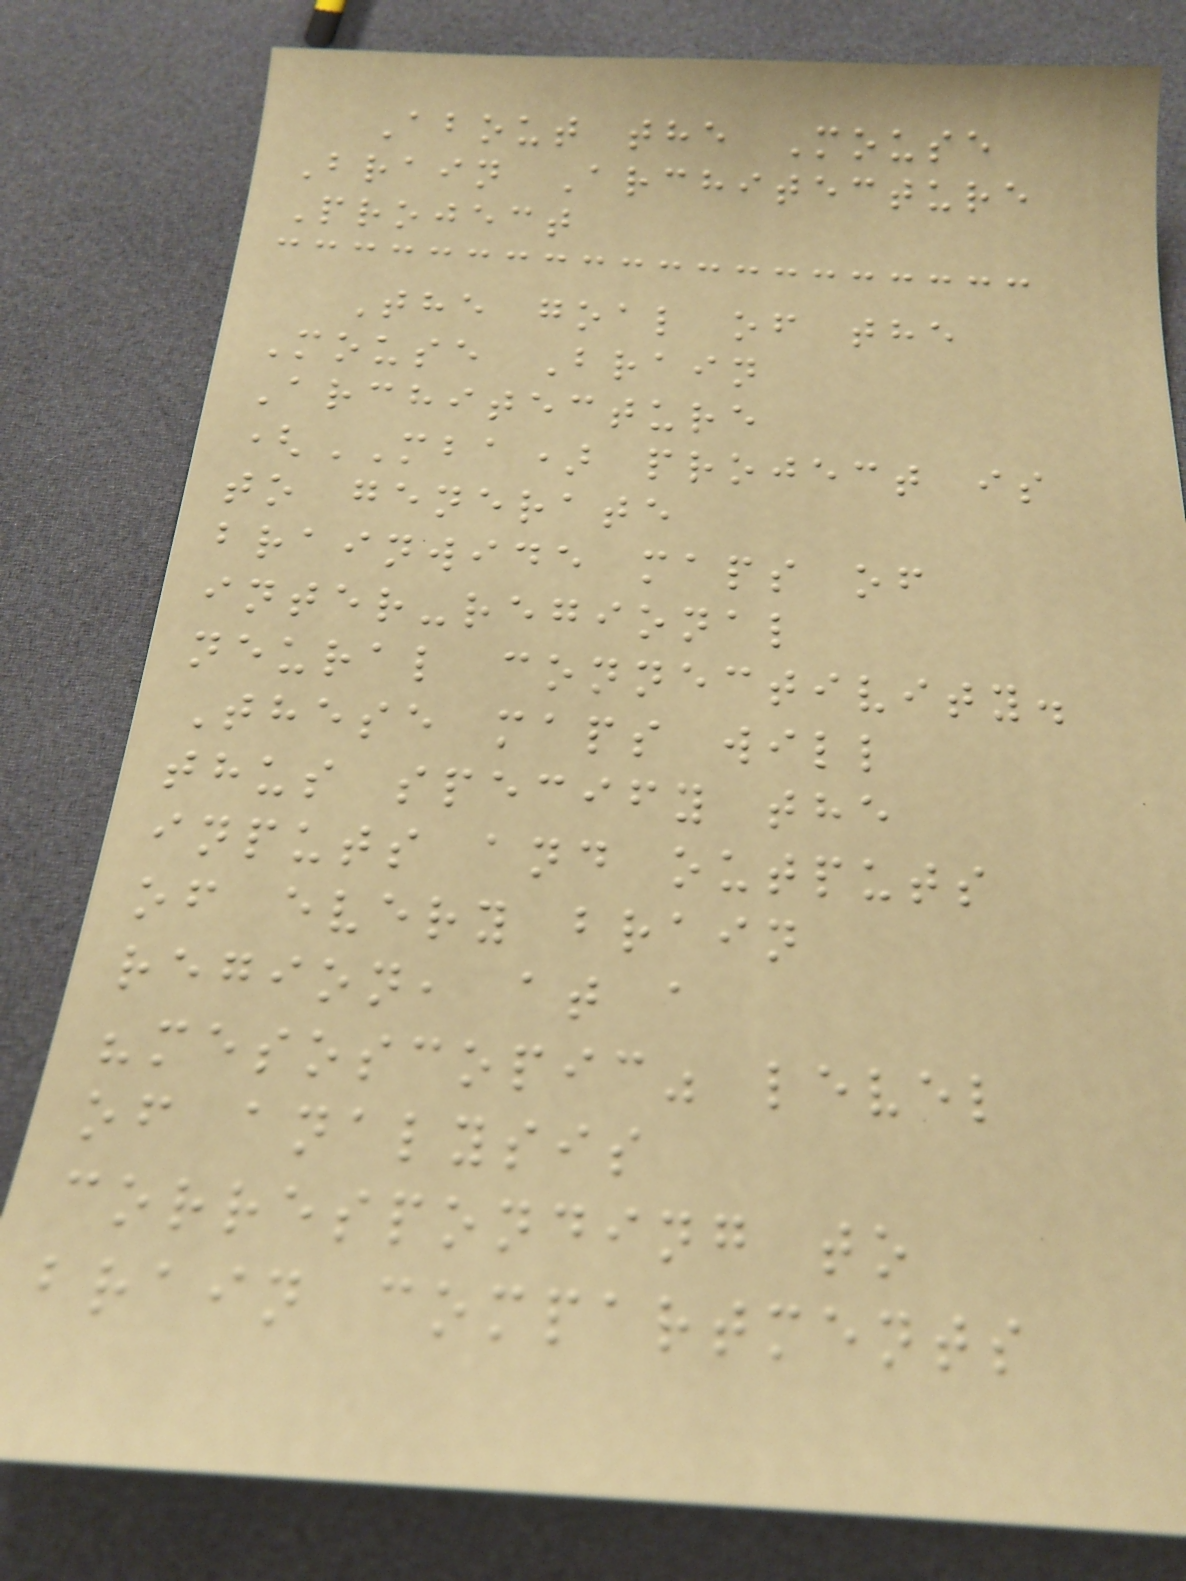About the Mouse
Brain Architecture
Project
The goal of the
Mouse Brain
Architecture
(MBA) project is
to generate
brainwide maps of
inter-regional
neural connectivity.
These maps will
thus specify the
inputs and outputs
of every brain
region, at a
"mesoscopic" level
of analysis
corresponding to
brain compartments
